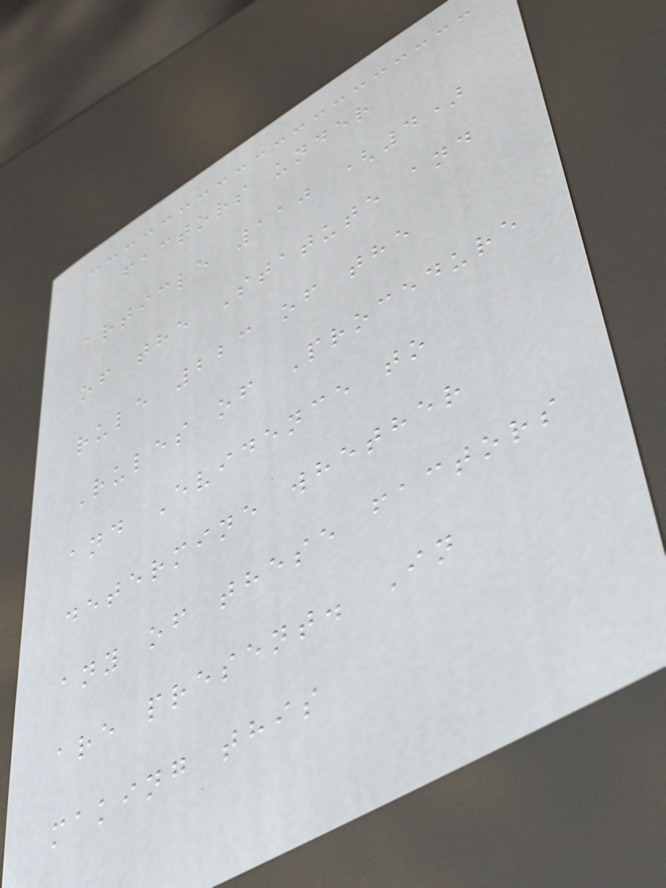factors under
article 110 (4)
of the Statute and
rule 223 of the
Rules of Procedure
and Evidence to
determine whether
any of these factors
are present. In
making this
